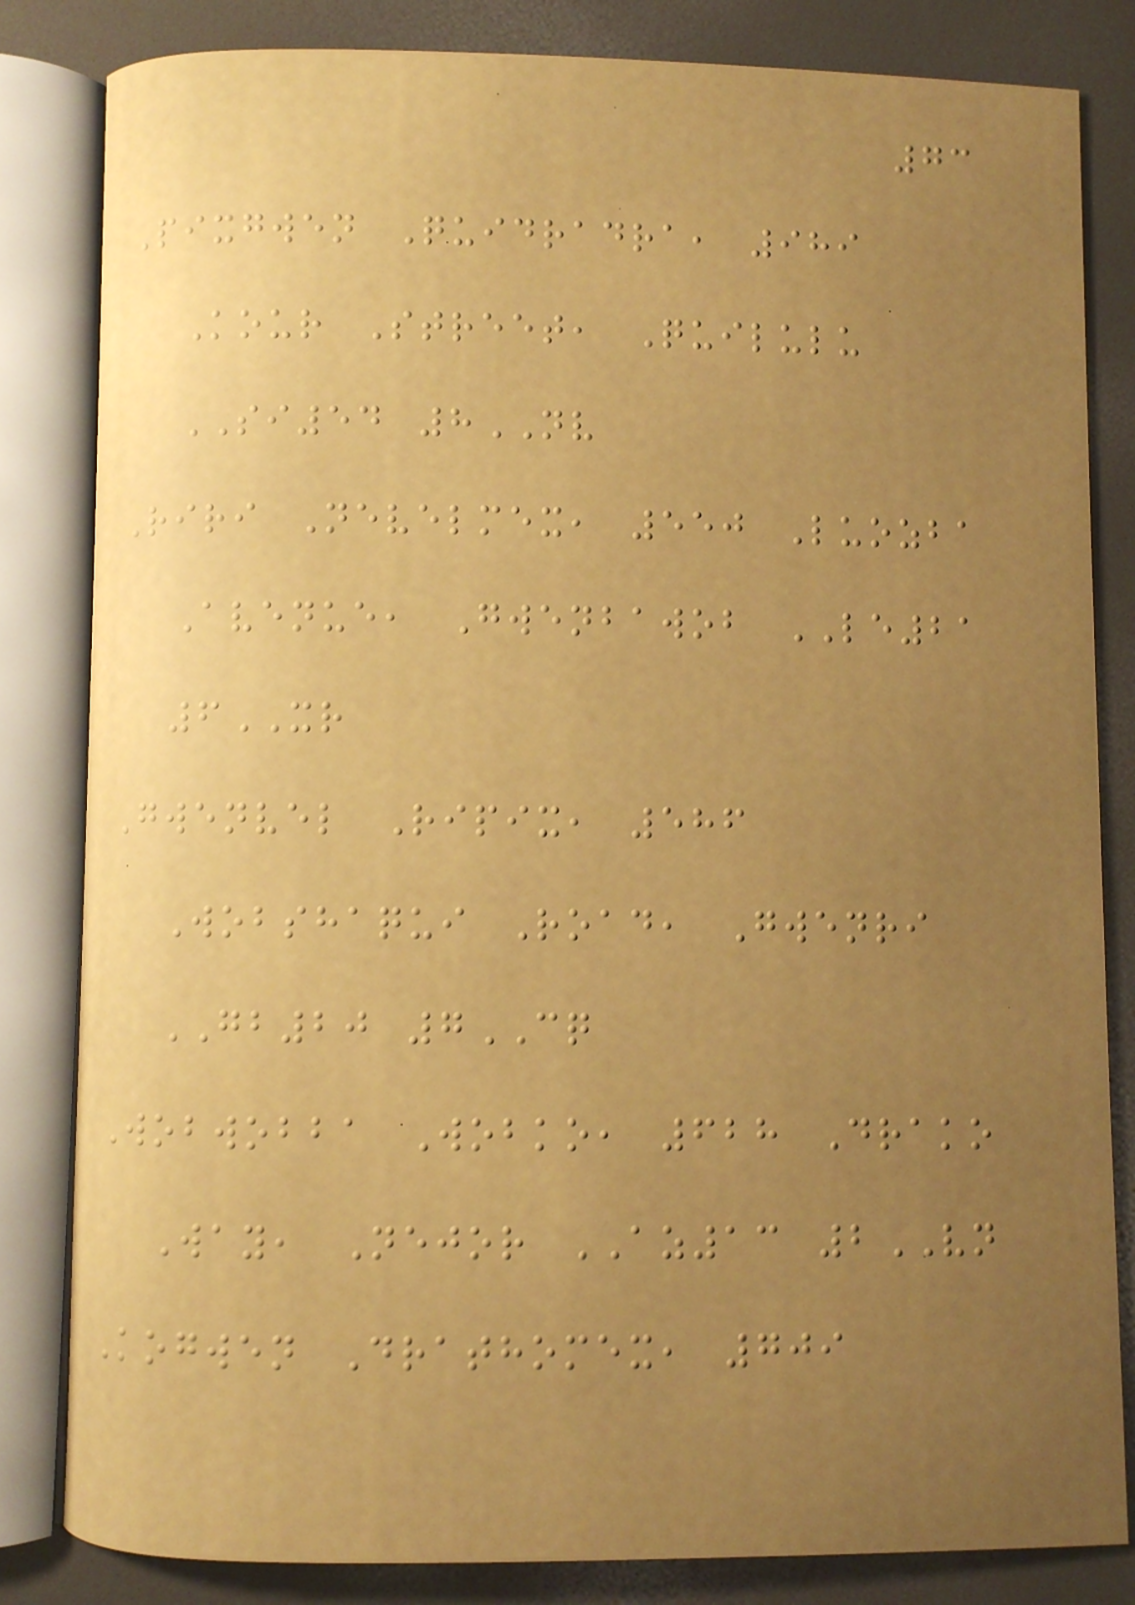73
Pixgwen Quidradra, 989
Kour Street, Quilulu
SI54 8NV
Riri Nevelmex, 550 Luozba
Avenue, Gwenbawob LE21
6XR
Gwenvel Ripix, 586
Wobshaqui Road, Gwenri
GB20 7CQ
Wobwobba Wobko, 628 Drako
Way, Nejor AZ13 2VN
Kogwen Drathomex, 709
